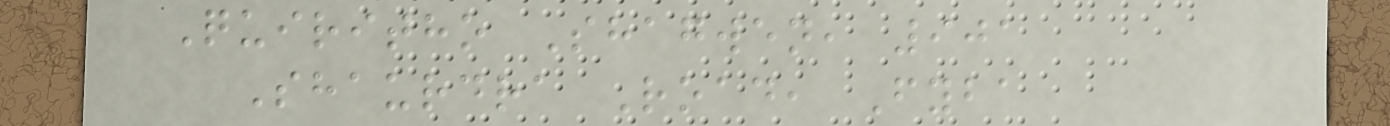Quiritho Shagwen, 901
Shaurdra Road, Fyba
